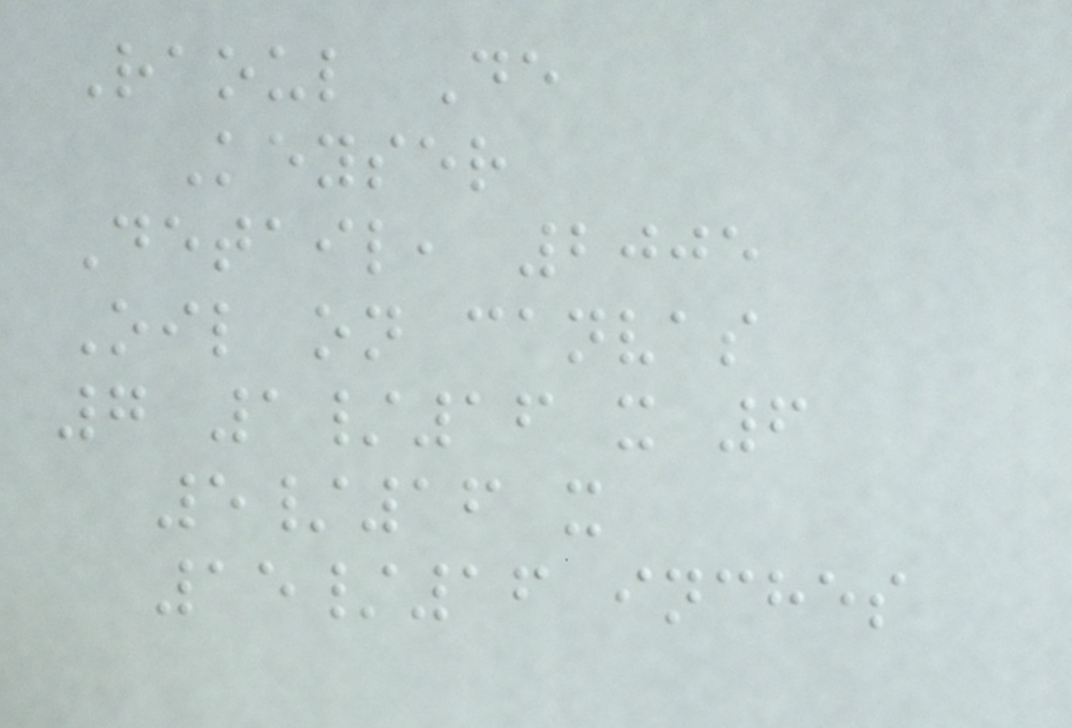Raoul De
Keyser
Detail, 2005
Oil on canvas
7 1/16 x 6
5/16 x
15/16 inches
